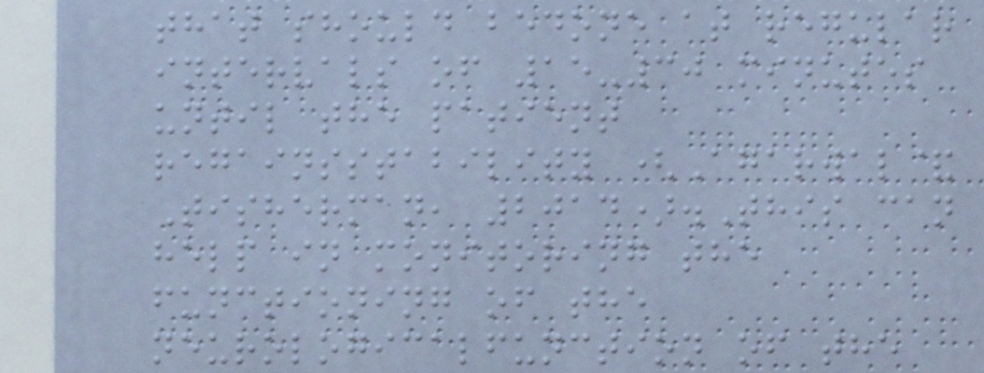that should bedone at regular
intervals of 15-30 minutes
until the patient
regainsstability (Agarwal&
Tisherman, 2014).This can
help in monitoring the
functioning of the
neurologicalfunction of the
